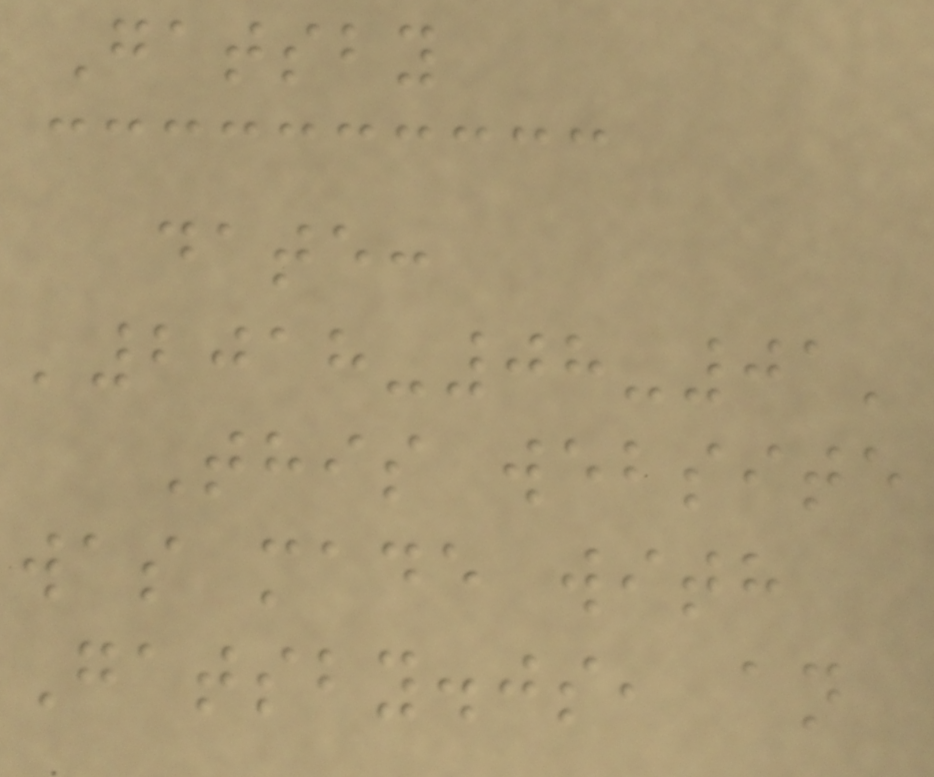Gatsby
date:
'2018-08-01'
This website
was made with
Gatsby.js, an
